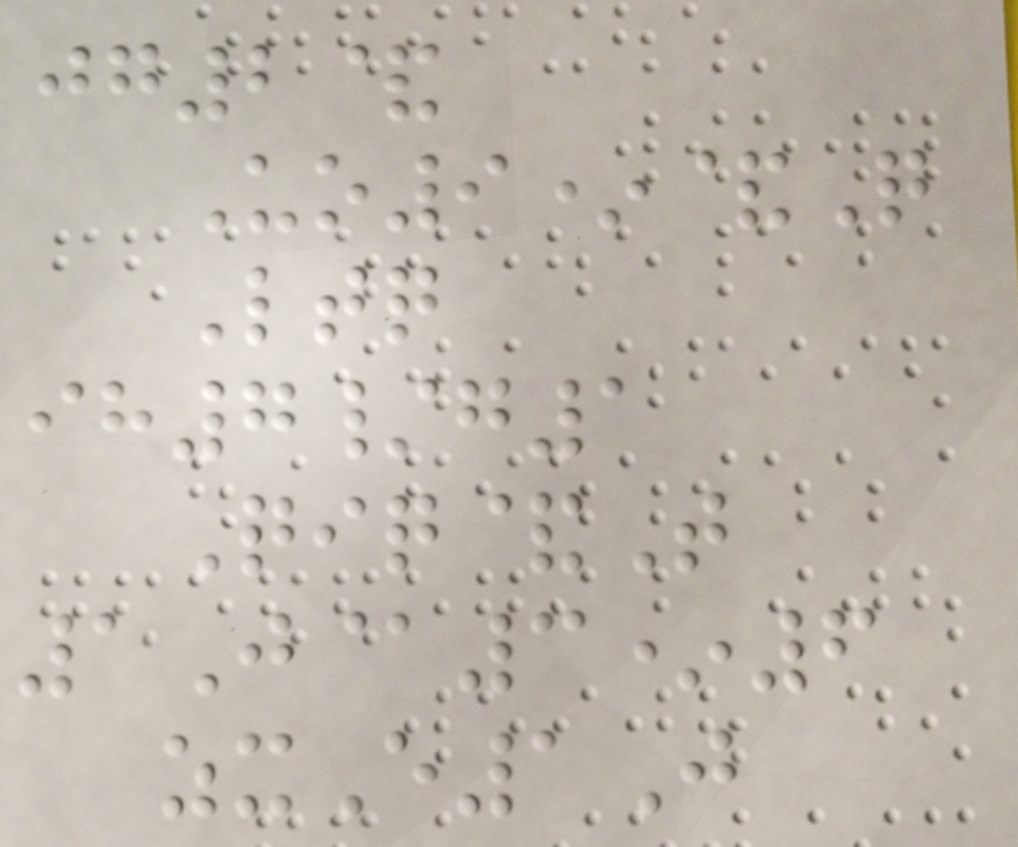jg2&
Uo9*&Q
Ltq
ih7/g1
Qiq&T
1J@3*6
zxE1J
